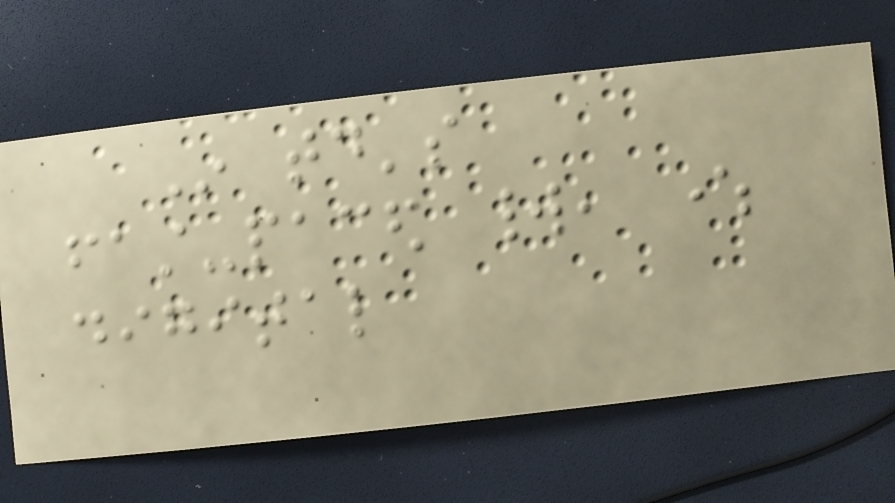In today's
fast-paced world, where
digital
